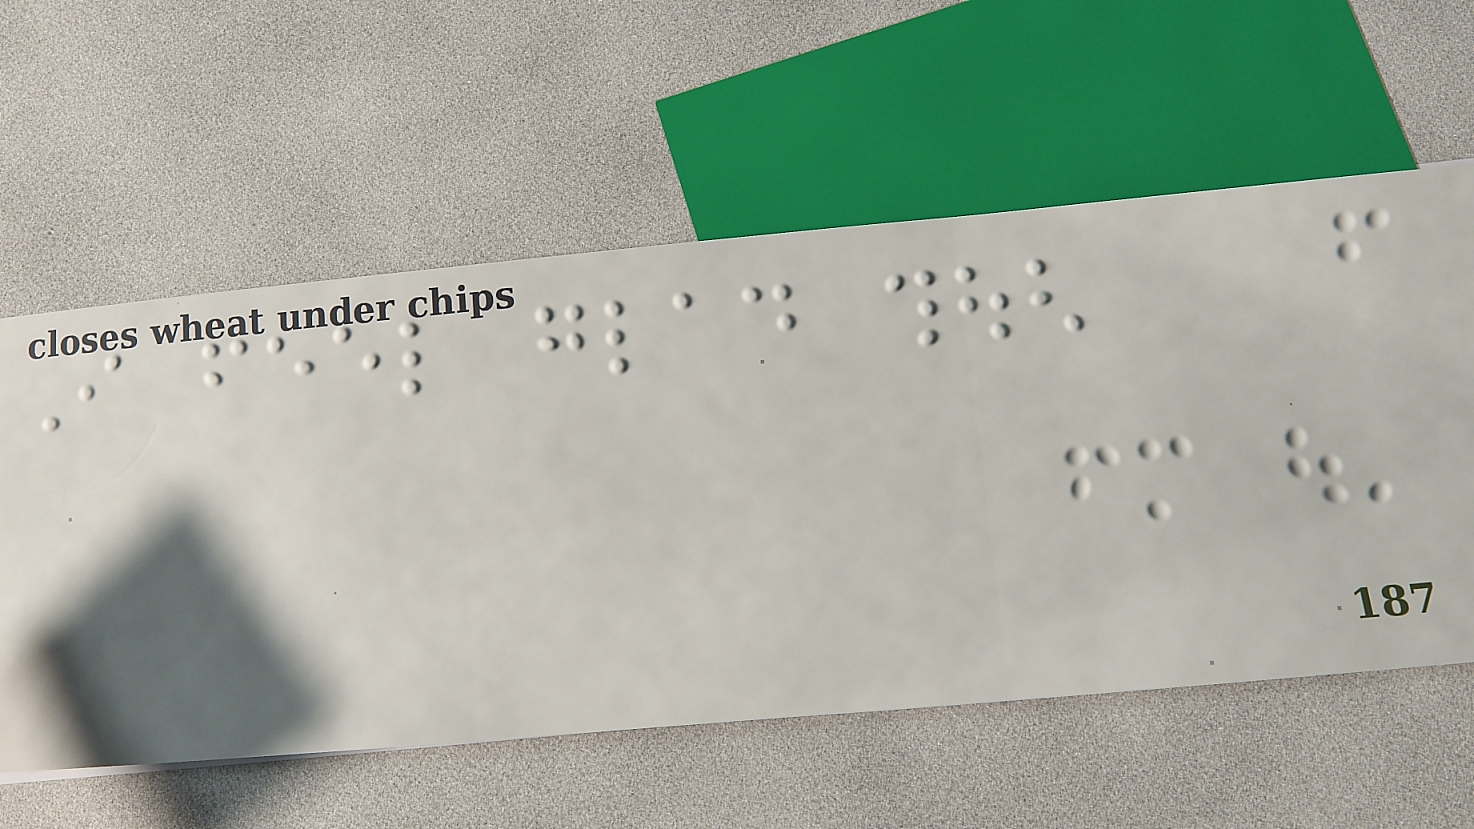I feel glad though
